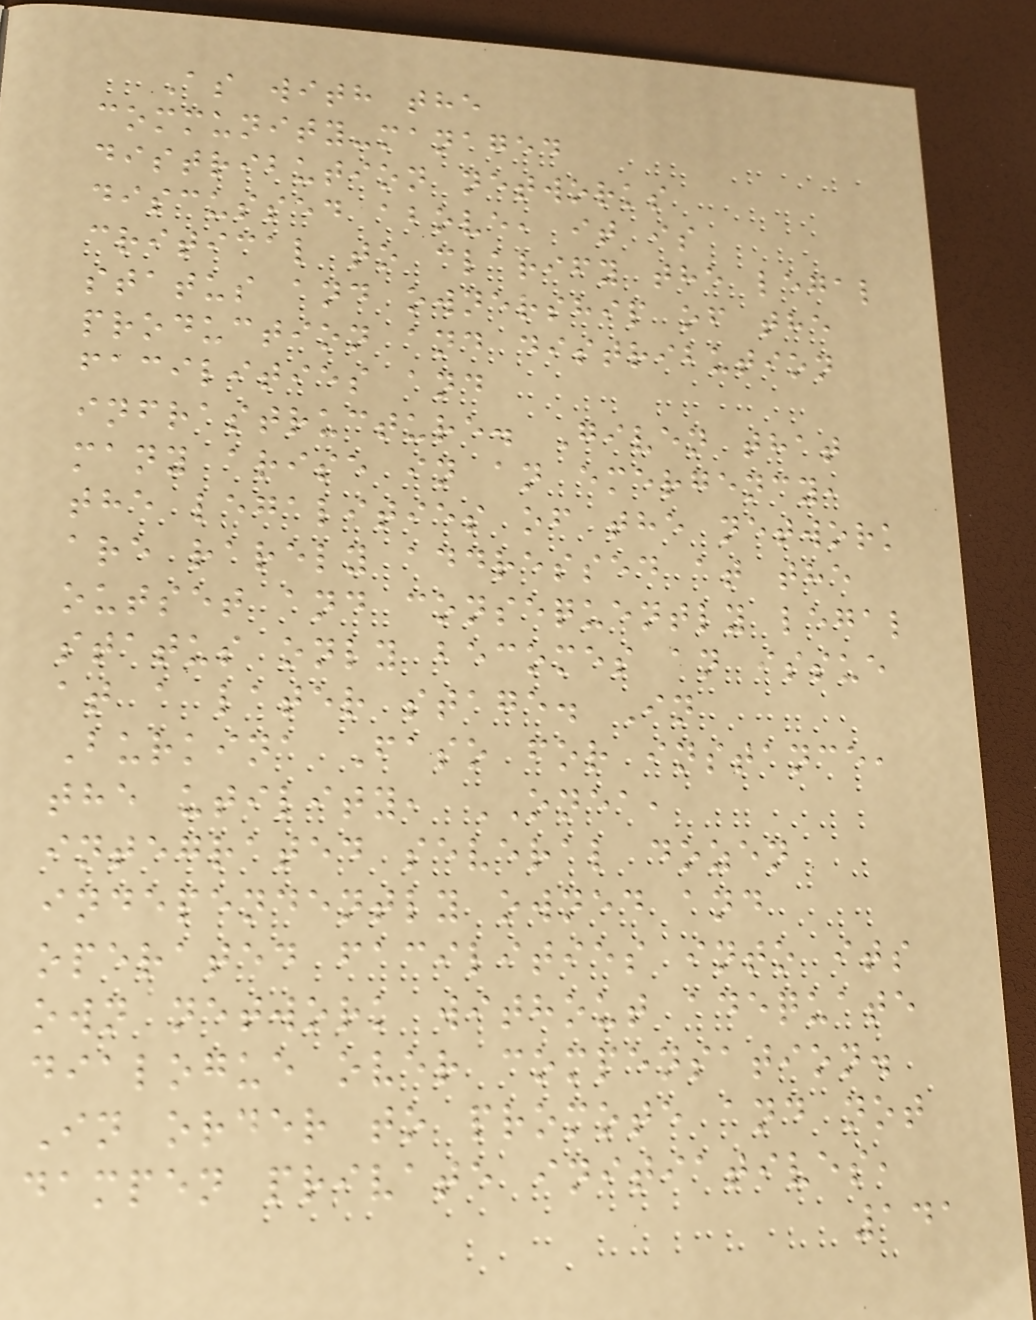As with the
community-managed
distribution networks
discussed above, it is
critical to clarify the legal
status and ownership of the
production and distribution
facilities and
infrastructure. Given that
many arise in an emergency,
the legalities of the network
are rarely addressed at the
outset and consequently legal
status only becomes an issue
at a later stage. In
Burkina Faso for instance,
the utility, ONEA,
integrated several dozen
independently owned and
operated facilities into its
own network without adequate
dialogue over compensation.
In order to promote and not
dampen private initiatives,
141
